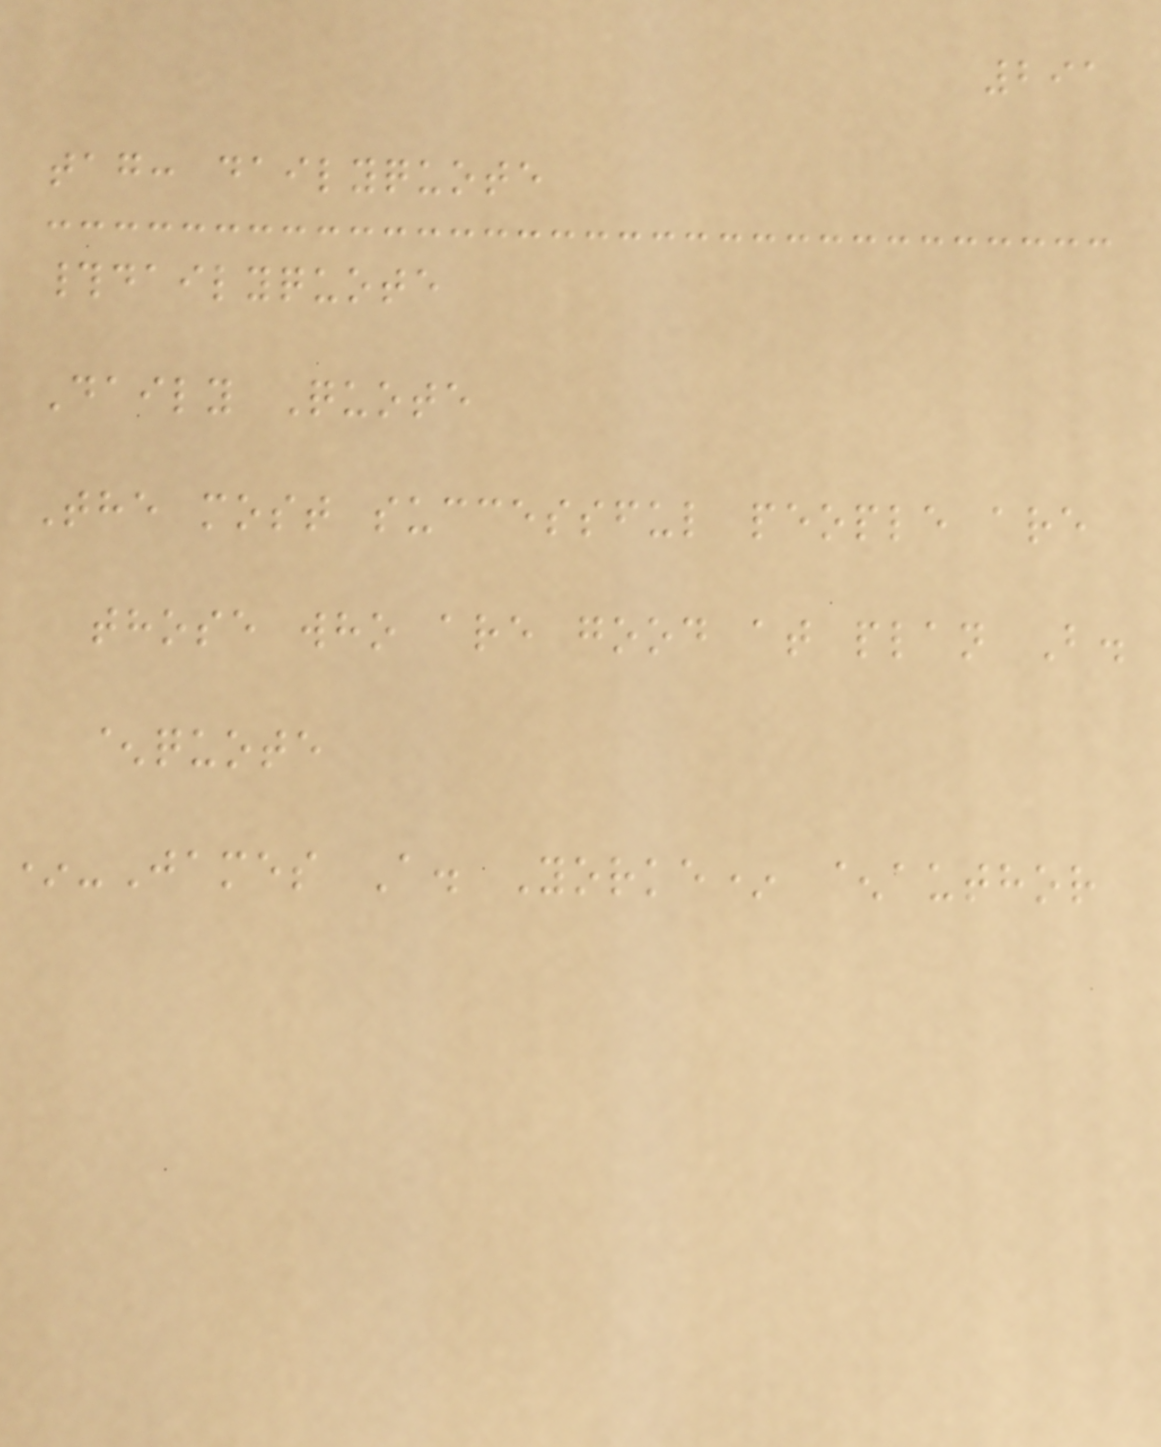291
tag: dailyquote
#dailyquote
Daily Quote
The most successful people are
those who are good at plan B.
^quote
*-James A. Yorke* ^author
